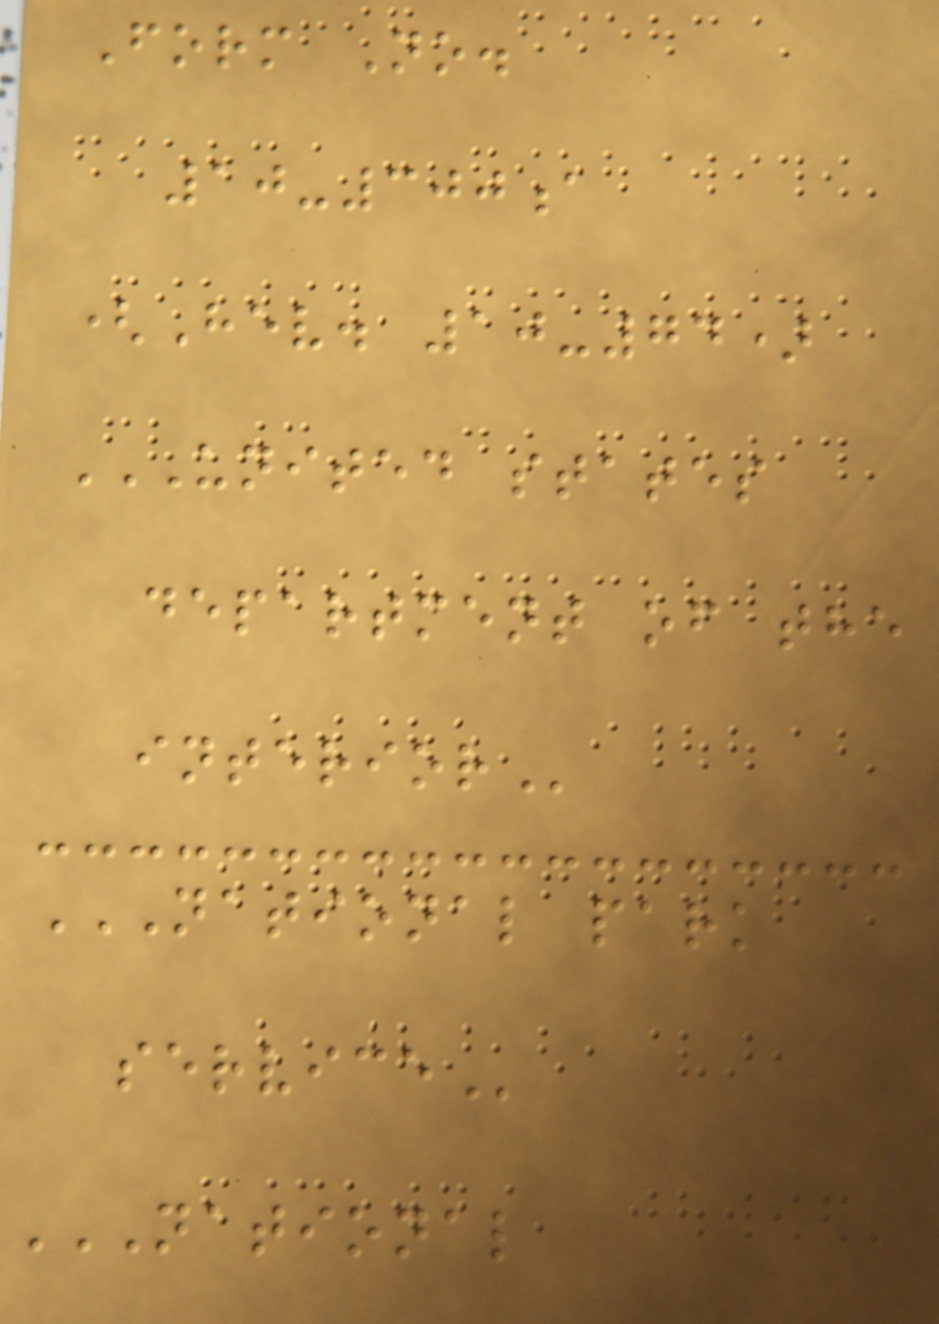Form No.
10-300a
(Hev. 10-74)
UNITED STATES
DEPARTMENT OF THE
INTERIOR
NATIONAL PARK
SERVICE
NATIONAL
